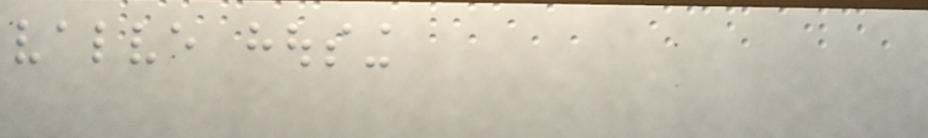valve housing
